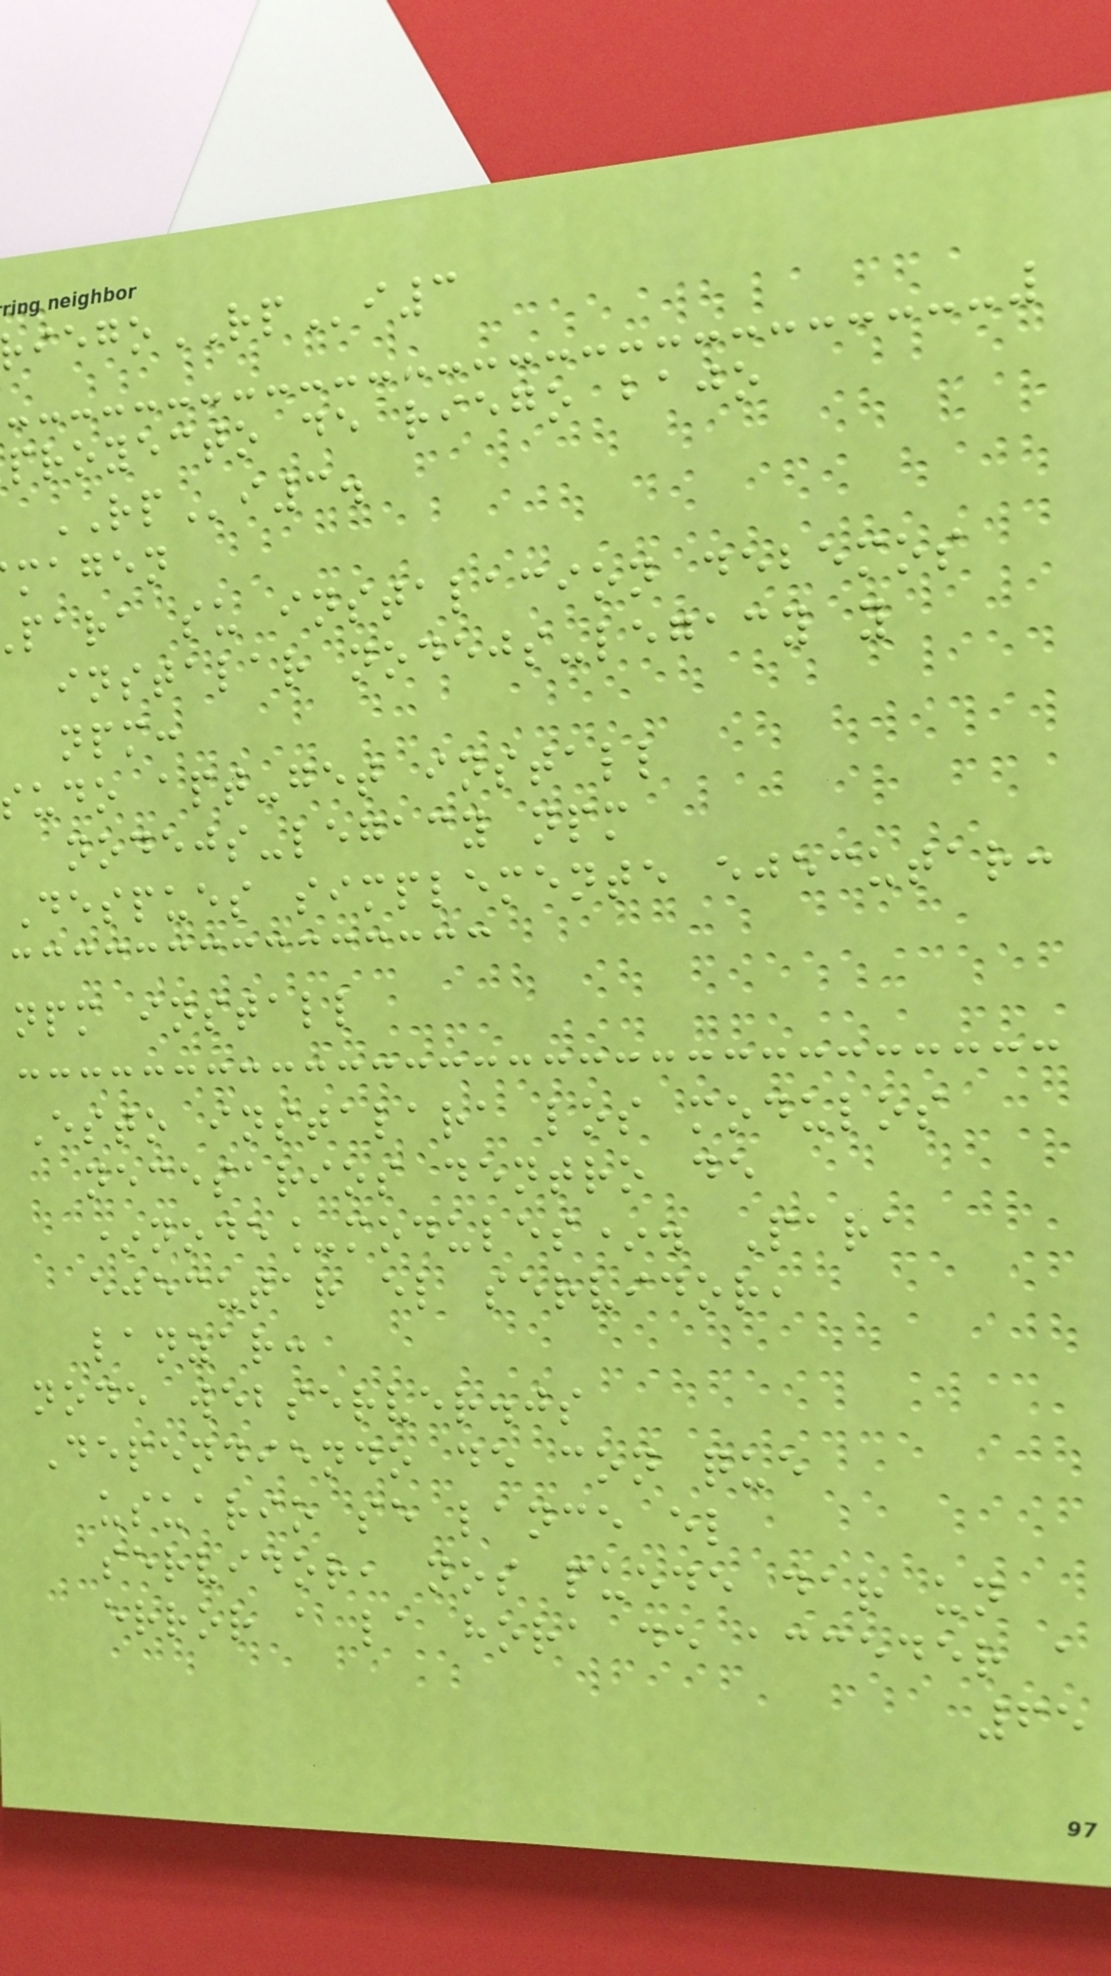iegoRPi3
proyecto de riego bajo
RPi3.
magen
para su instalacion debemos
instalar nodejs-legacy y
npm:
sudo apt-get install
nodejs-legacy npm
Despues simplemente ejecutar:
npm install
Esto instalara los modulos
necesarios dentro de
*node_modules*. Para
ejecutar el servidor,
lanzar:
node webserver.js
Dependiendo de con que
usuario se lance el
servidor, nos puede dar un
error a la hora de acceder a
65
